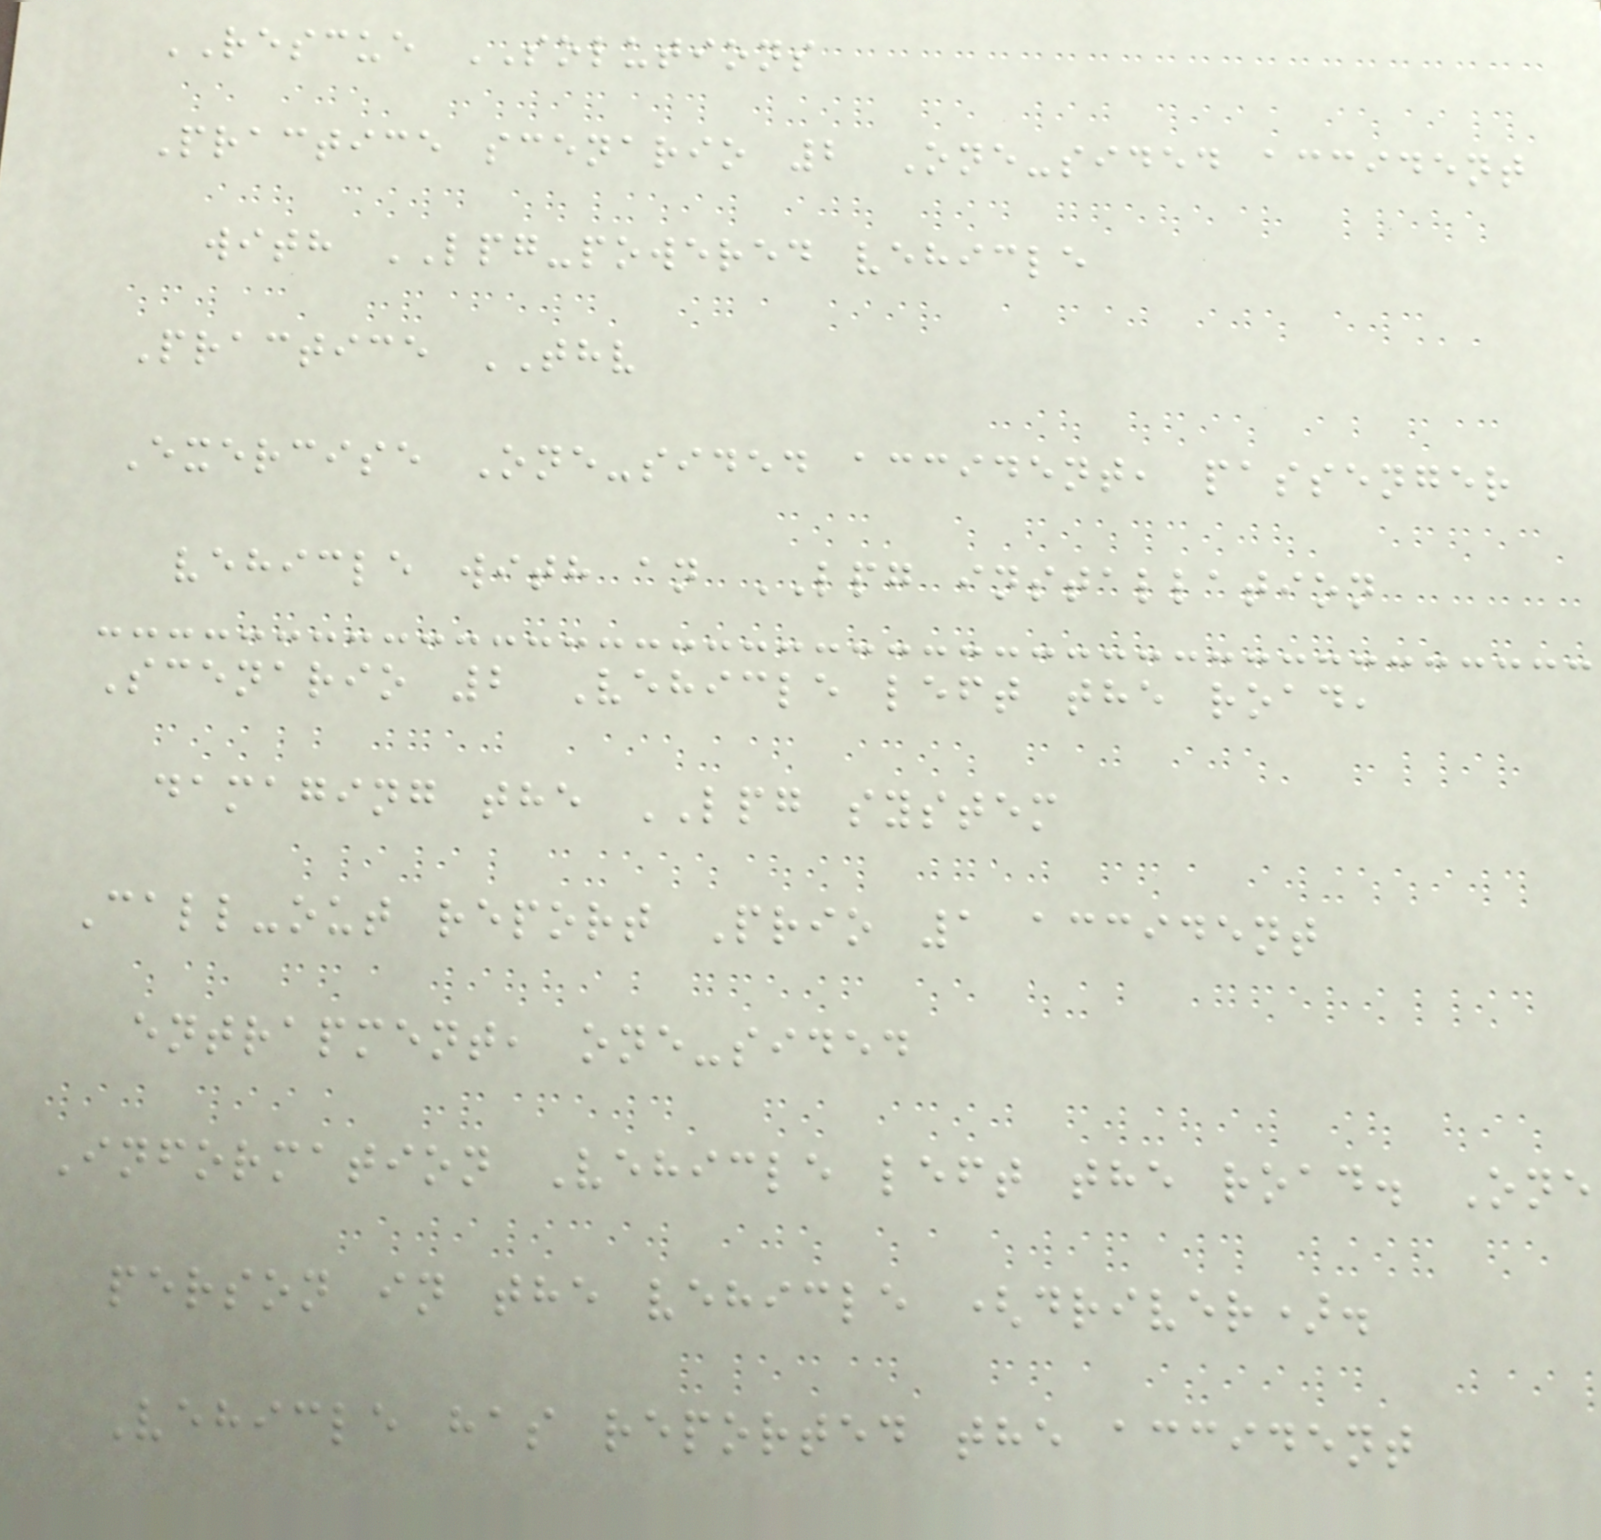RESCUE SOLUTIONS
Practice scenario 2 One-sided accident
with LPG-powered vehicle
Practice THV
Exercise One-sided accident, passenger
vehicle with an LPG installation
Scenario 2 Vehicle left the road,
damaging the LPG system
Call-out report Prio 1 accident
entrapment, one-sided
Information Vehicle left the road. One
person in the vehicle (driver).
Vehicle has reported the accident
